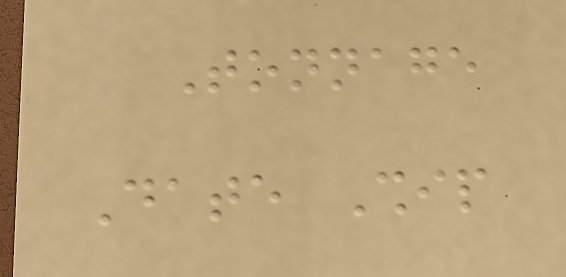Tonnage
Date Ship
